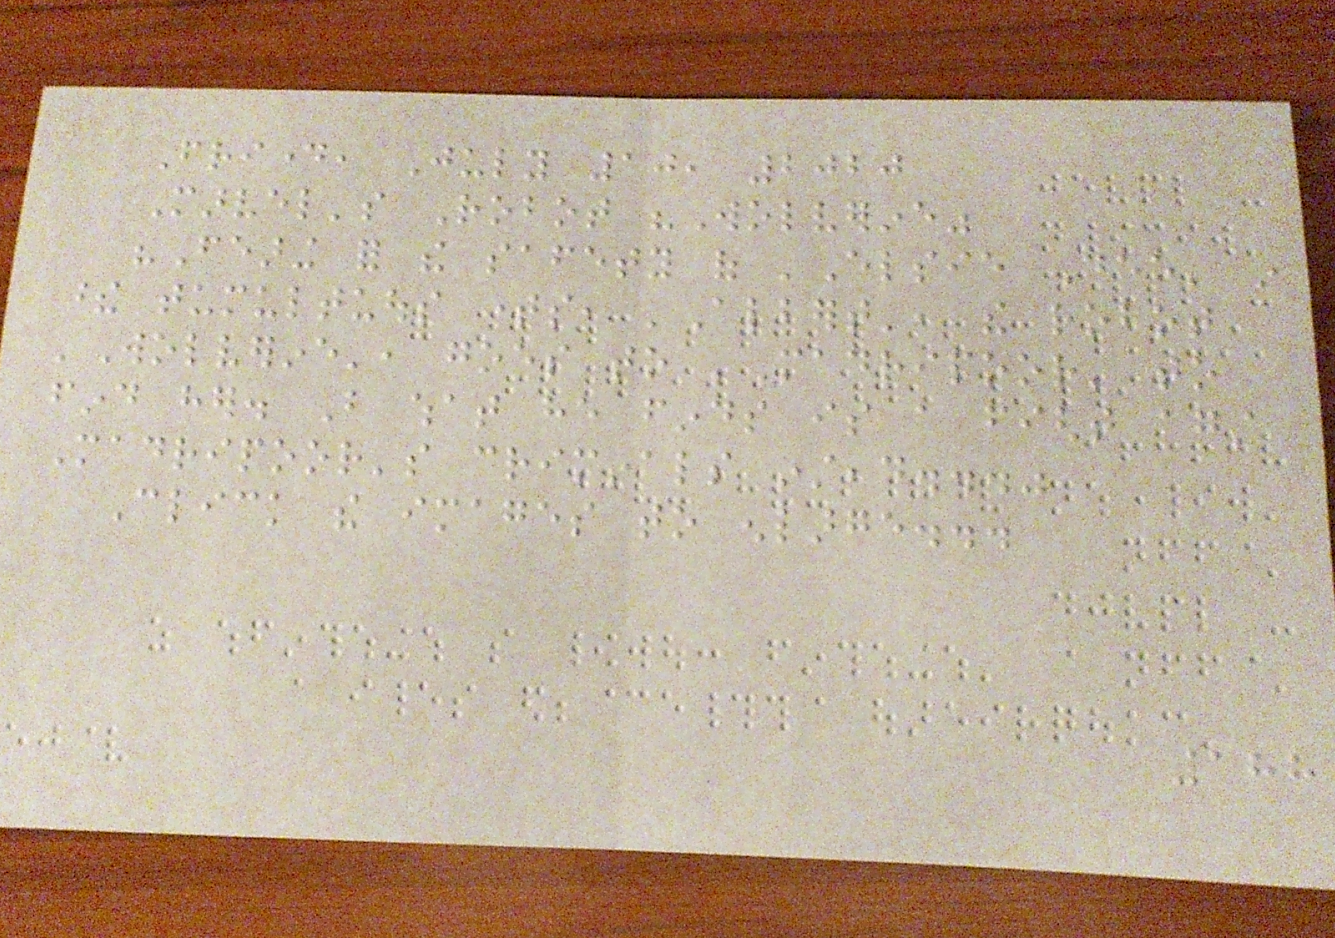Friday, July 10, 2020
Marvel's Robot "Wolverine"
"Fearing for the safety of 'Elsie Dee' in
these tumultuous times, 'Albert', the robot
'Wolverine', goes to 'Madripoor' to
find her. But what he finds is a fight against
Madripoor's criminals instead..."
Click the images to enlarge...
188
